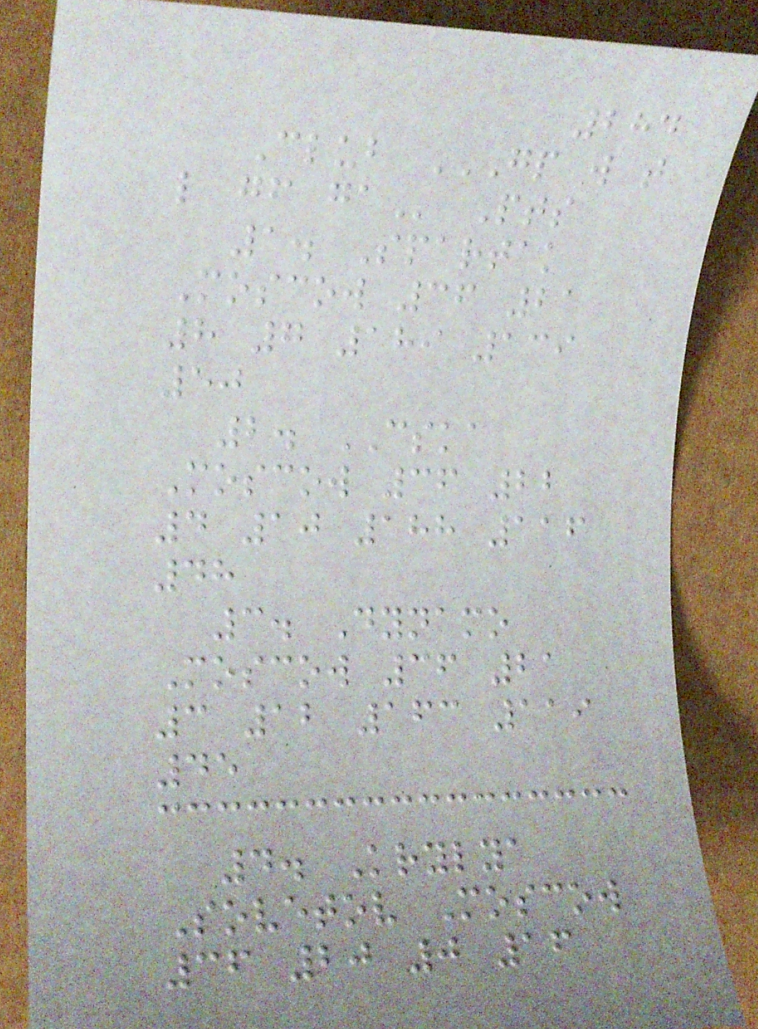284
Club GP W T
L GF GA Pts
1. Spartak
Moscow 36 21
8 7 189 139
50
2. CSKA
Moscow 36 22
4 10 188 116
48
3. Dynamo
Moscow 36 21
3 12 163 119
45
4. Krylya
Sovetov Moscow
36 20 0 16
